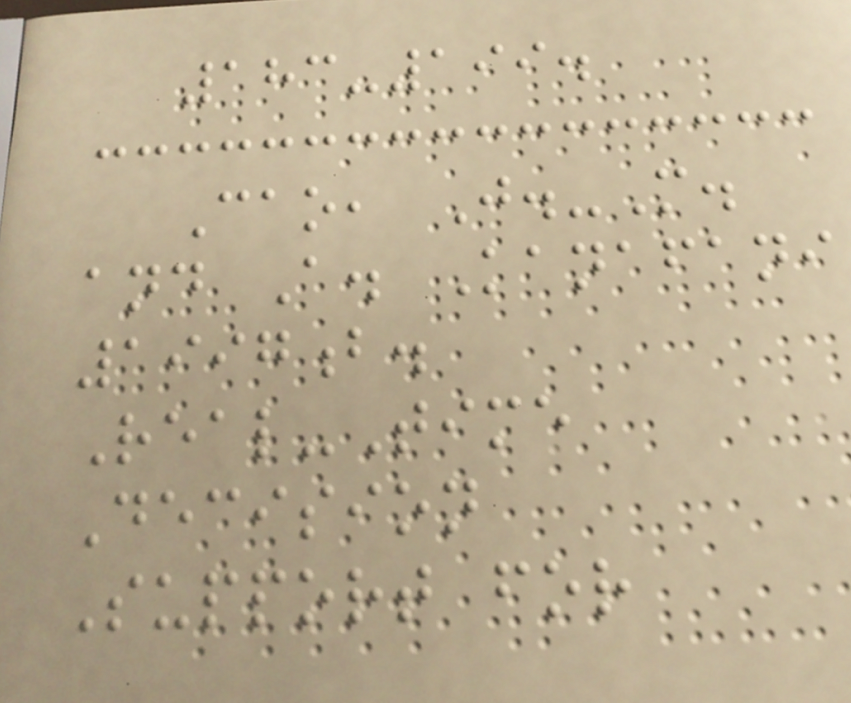183-199.
Cao, J.-M.
and A. Kanafani
1997b.
Real-Time
Decision
Support for
